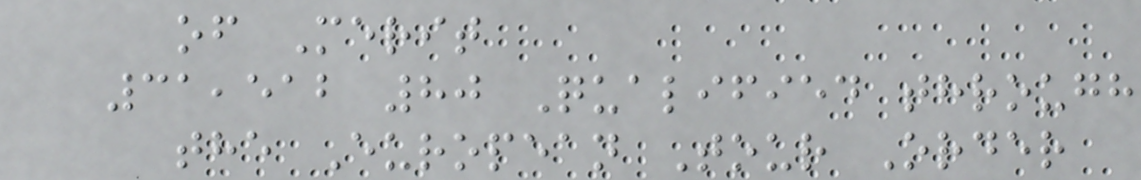of Merit
31,512 80 Qualified through
the European Tour Order
